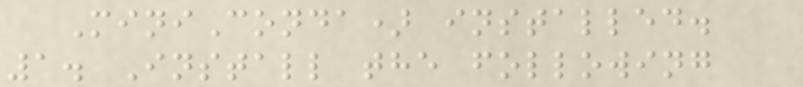MiniConda) installed.
1. Install the following
